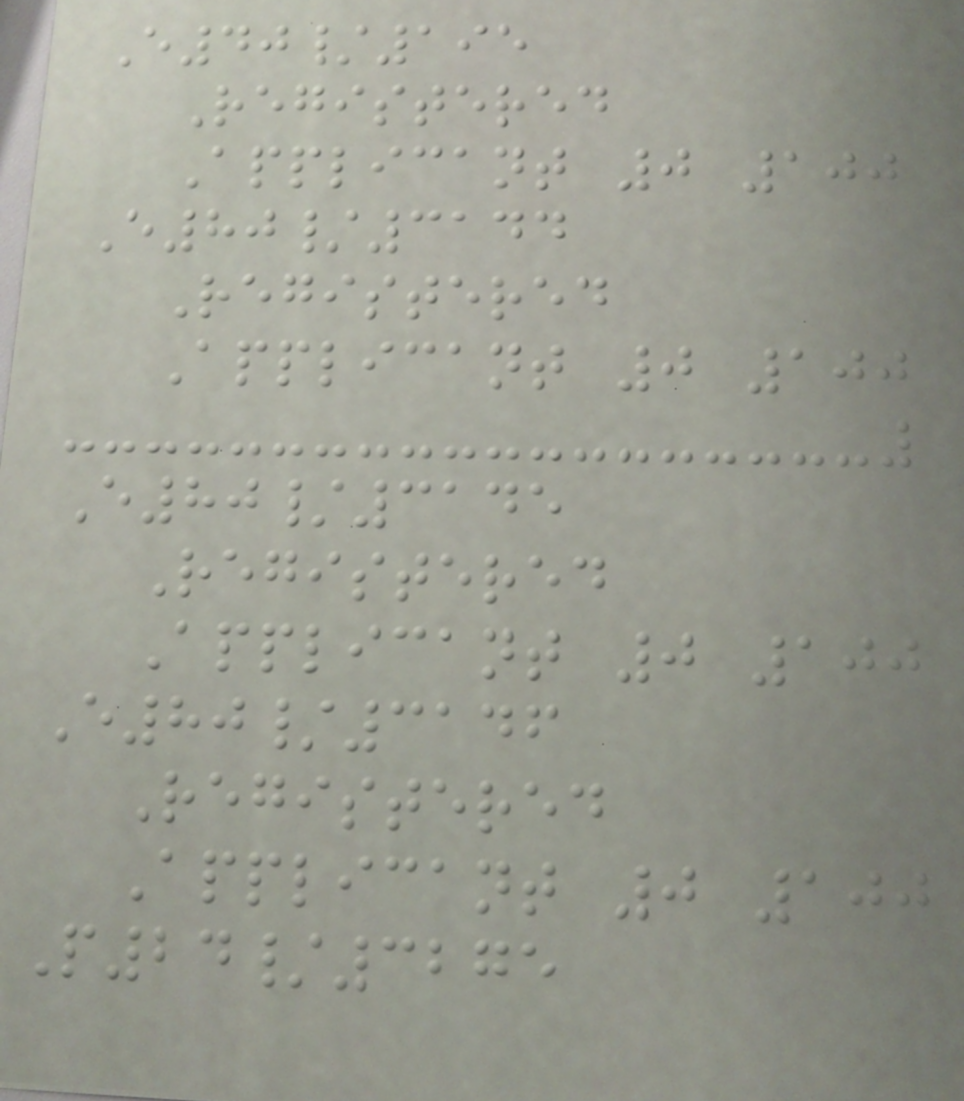E40/195
Registered
Applicant 0 100
E80/3144
Registered
Applicant 0 100
E80/3145
Registered
Applicant 0 100
E80/3146
Registered
Applicant 0 100
P24/3275
